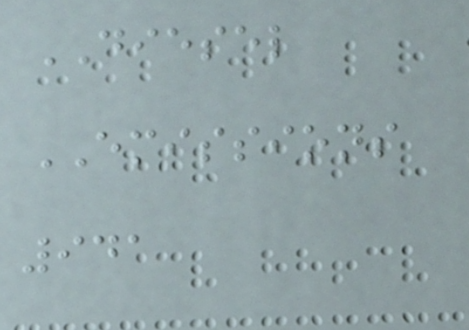DIESEL
EMISSIONS
941
